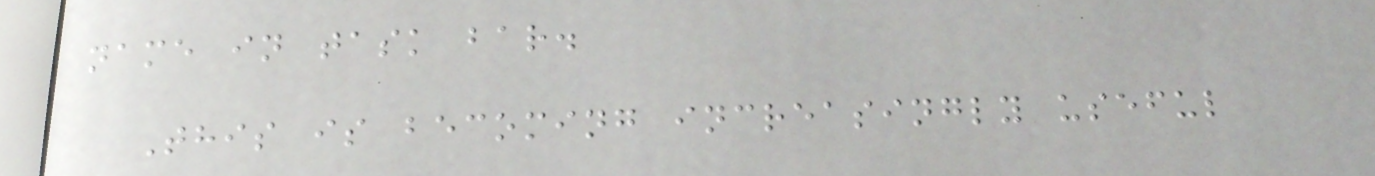name in task bar.
This is becoming increasingly useful
